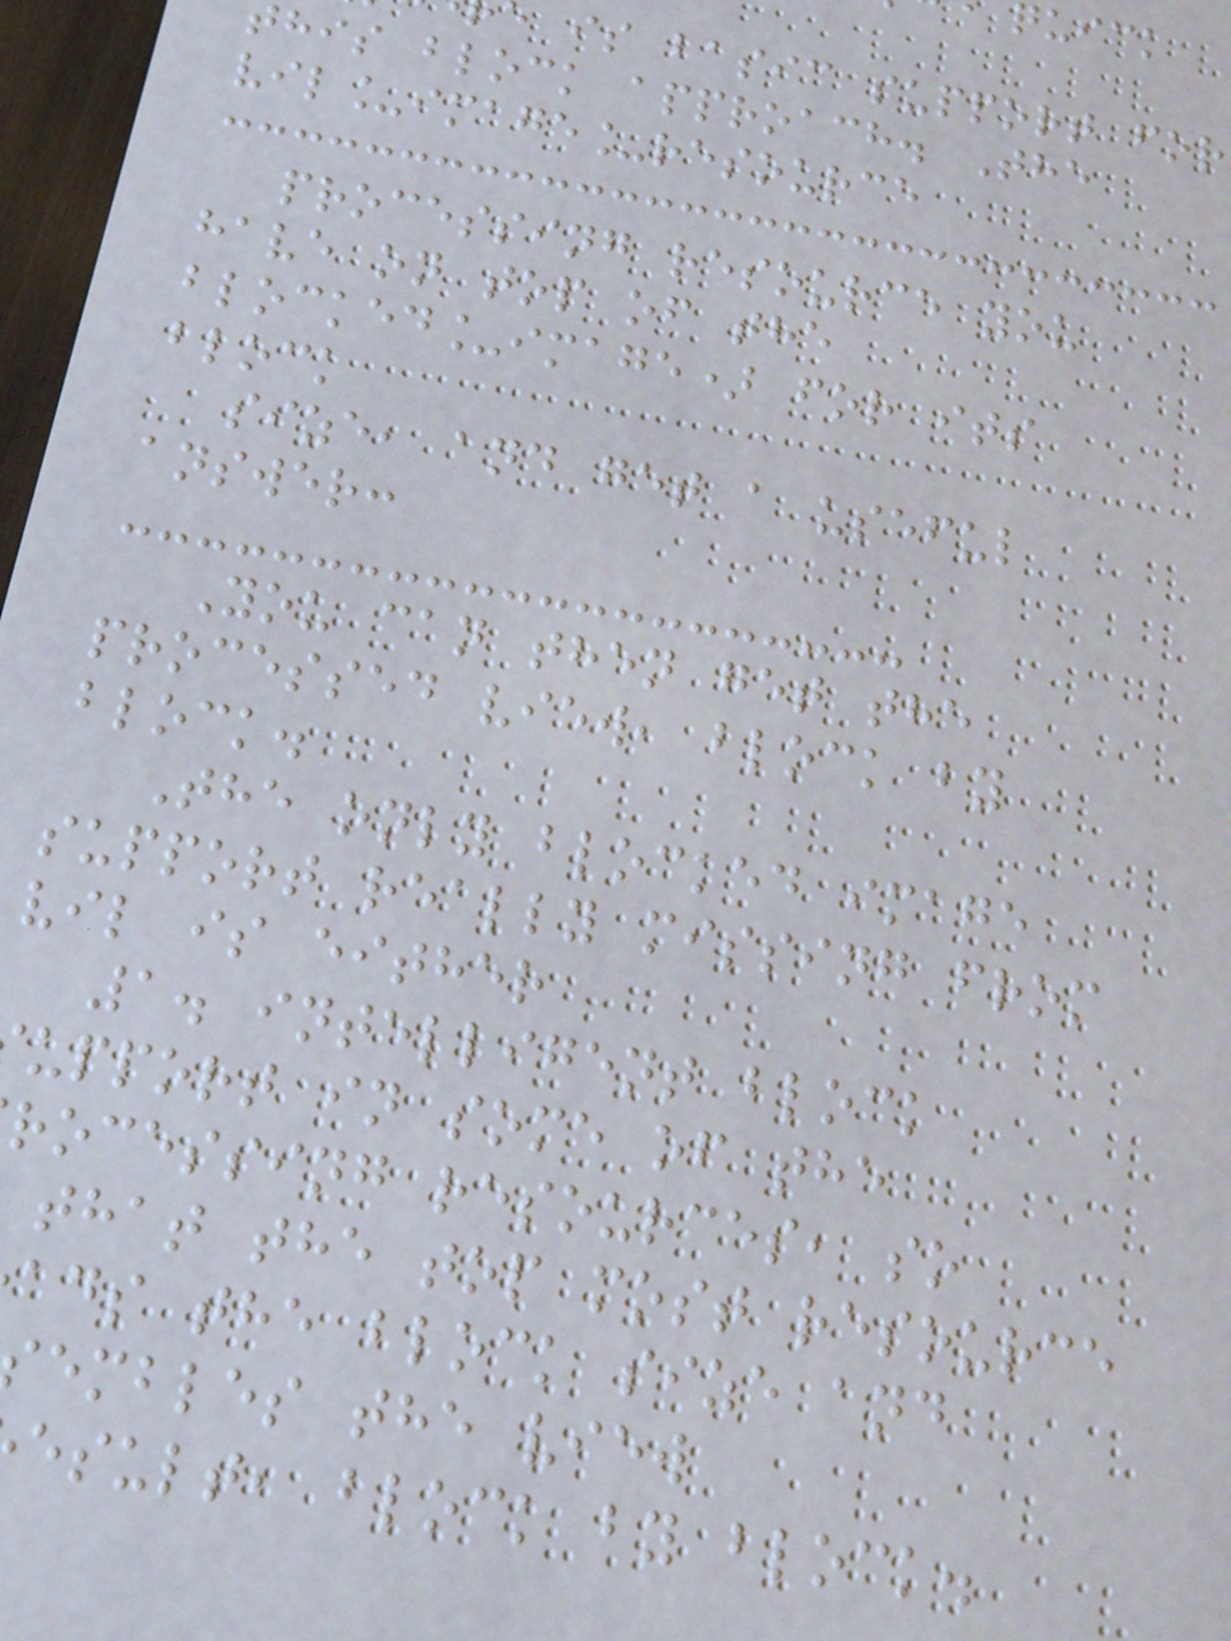is basic support for
this block approach. The
vil_image_resource
processing resource you
have on top of the
blocked_image) for its
block
size, and get a useful
answer:
You can then get the
processed view, block by
block.
The only blocked image
support really missing from
vil is either
1. intelligent block
upport in some of the
rocessing resources, so
that the top most resource
ads the block size and
embles the view
esult, block by block.
